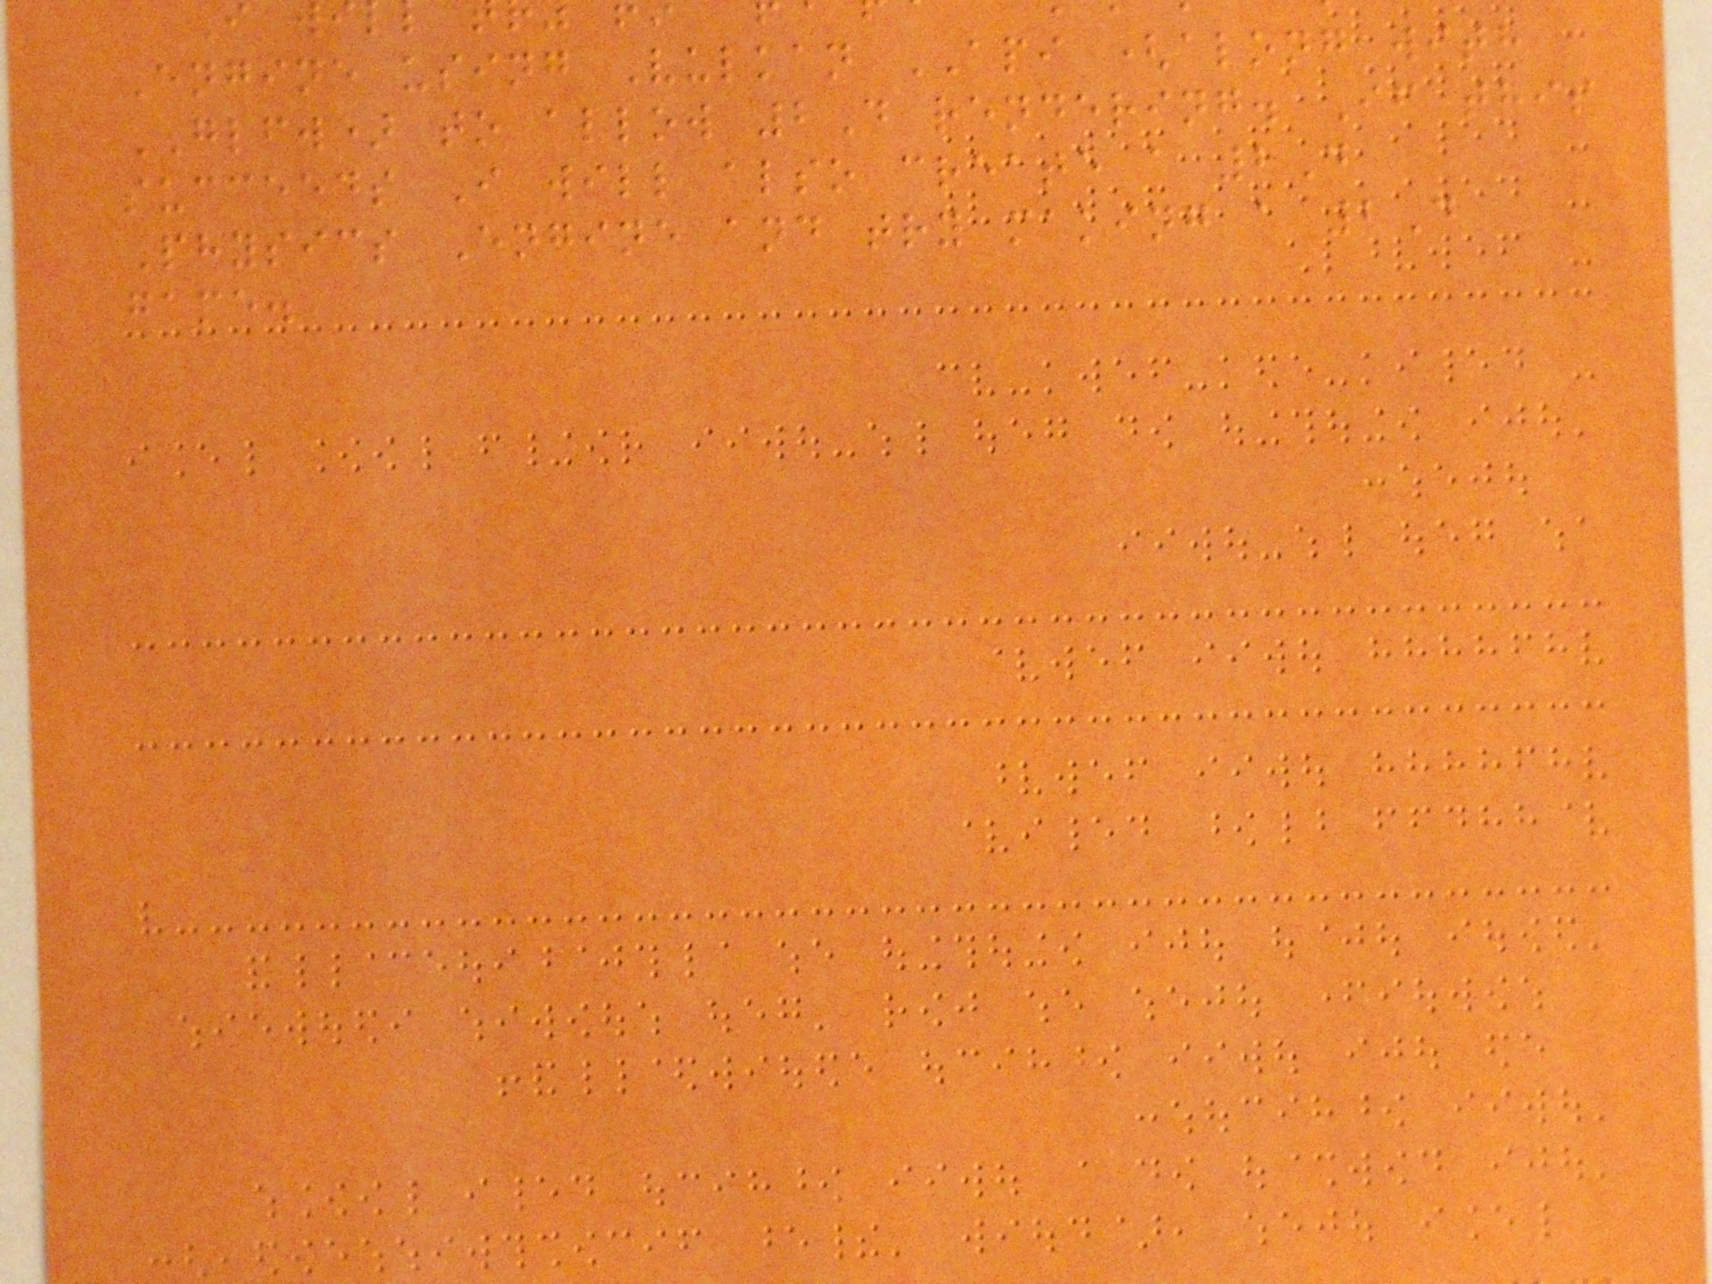Engine using Vulkan API (along with
GLFW) to allow 2D rendering. If this
succeeds I will also create a 2D
Physics Engine and try making a 2D
game.
